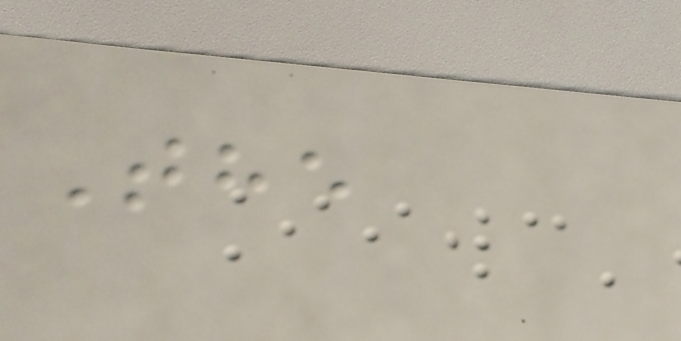The
